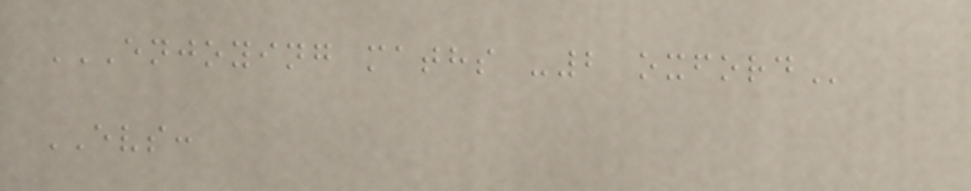ENJOYING MATHS -2 OXFORD
EVS:
